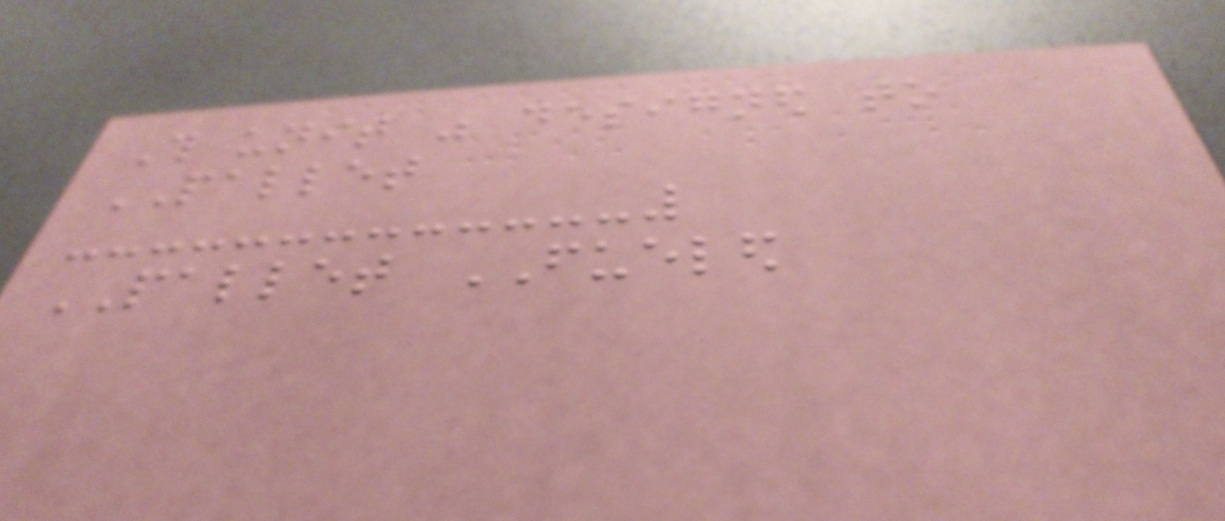This unit was designed to
PALLET
PALLET FUELED
